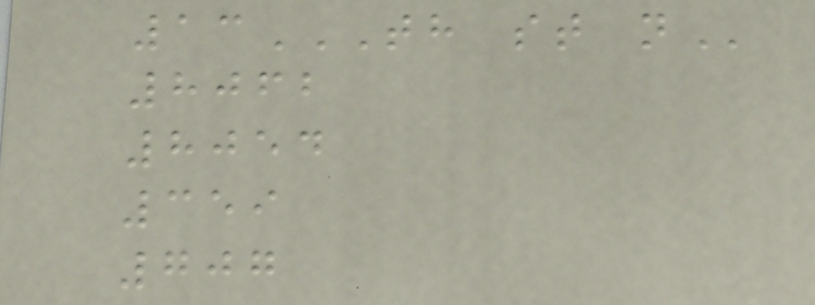13TH ST N
8062
8054
359
707
